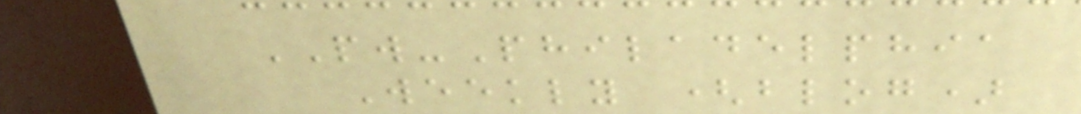PW-Philadelphia
Weekly (blog)
